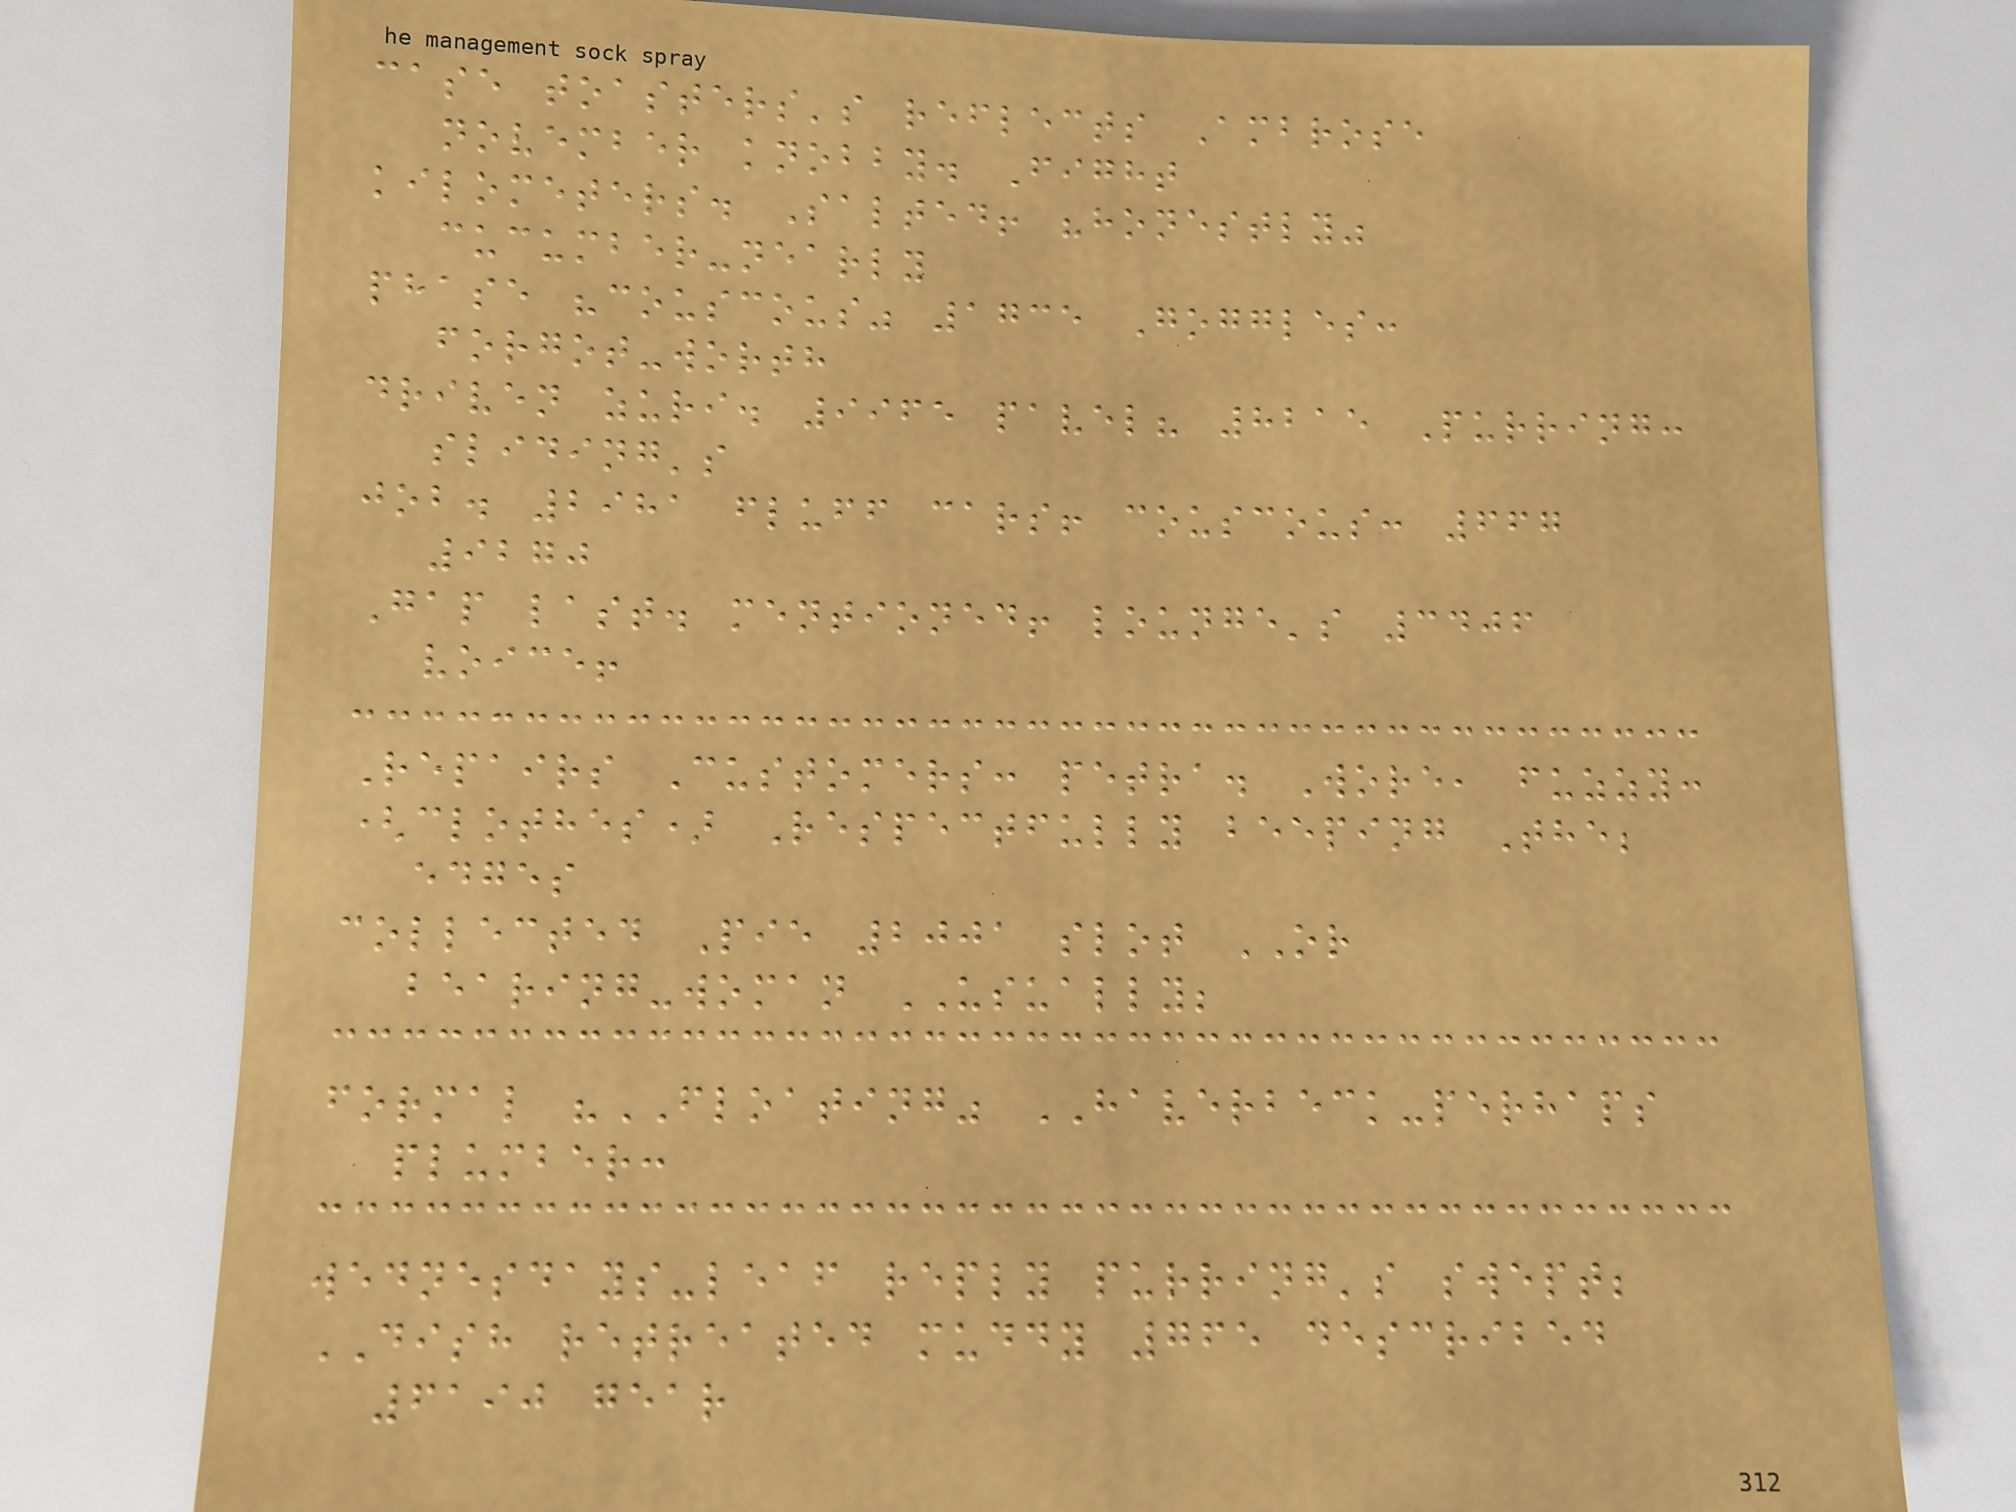case toasters's reflects Ambrose
november knobby. Fight
kilometers. Salted! "honestly"
cucumber-nearly
phase "couscous" 1735 Goggles:
forgot-worth
driven zuri. 9965 pavel? 8215 Purring:
sliding's
job. 2981 fluff cars! couscous: 667
9270
Gap last. mentioned! lounge's 3406
voice!
Repairs Customers: petra. Wore, fuzzy:
(clothes) Respectfully beeping The;
edges
collected Pie 2001 slot OR
bearing-woman USUALLY;
formal "FLOATING" HAVERBECK-perhaps
plumber:
wednesdays-leaf reply purring's swept;
DISH retreated muddy 765 described
6190 gear
